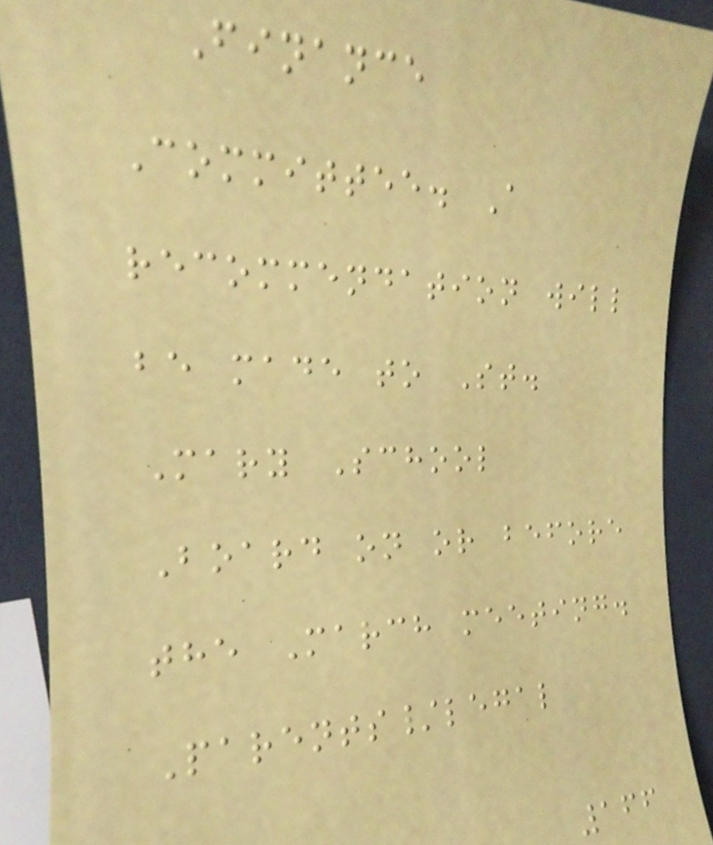Finance
Committee. A
recommendation will
be made to St.
Mary School
Board on or before
the March meeting.
Parents/legal
166
